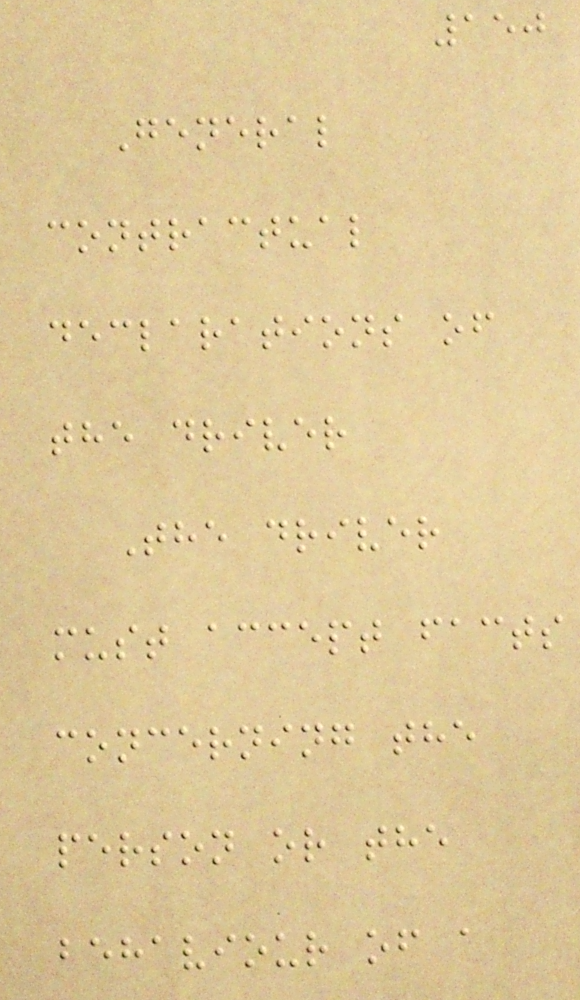150
General
contractual
declarations of
the driver
The driver
must accept facts
concerning the
person or the
behaviour of a
